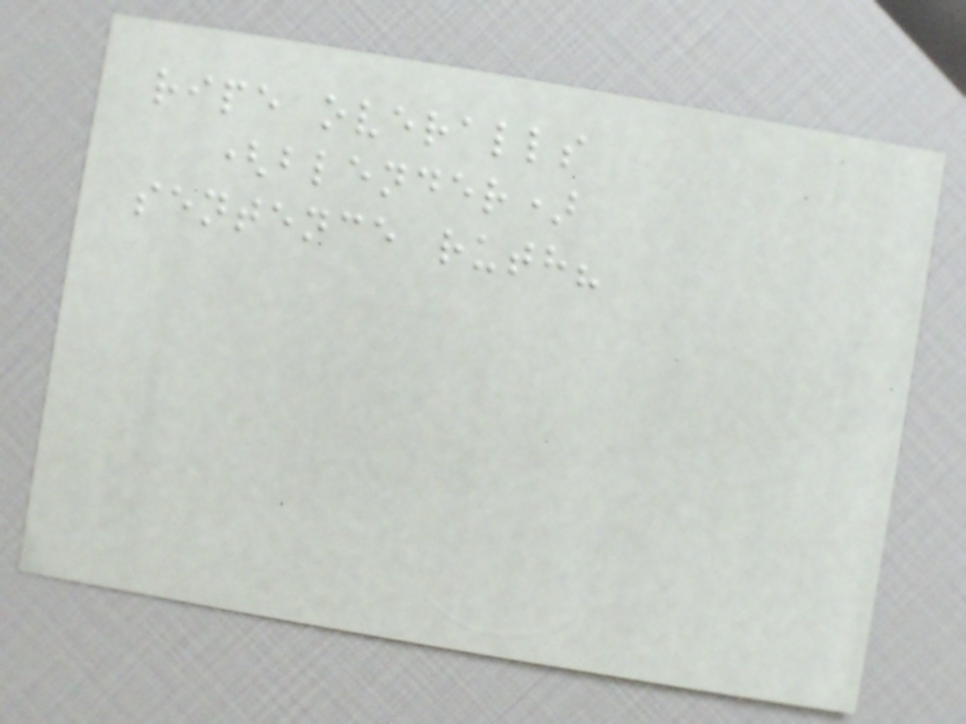ripe overalls
(blender)
sentence ruth?
